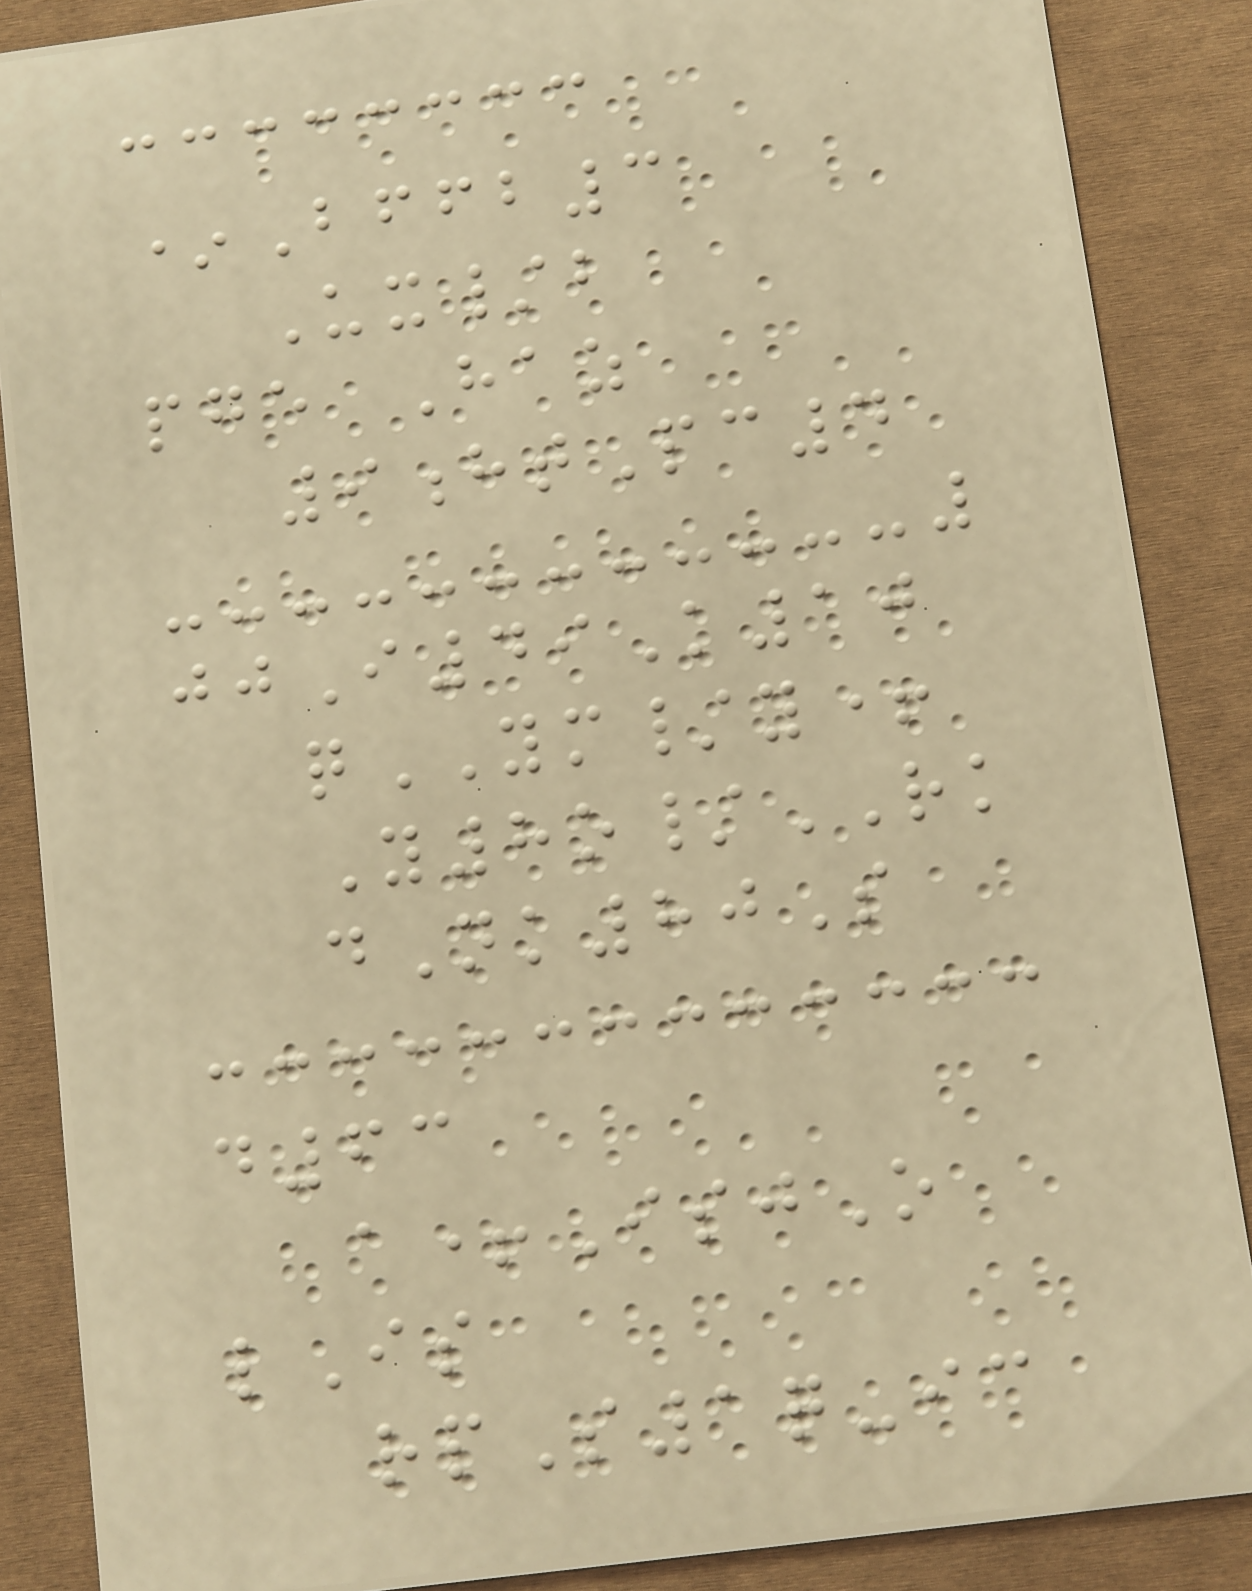*Bffb3
Ux/b
pge Haz
9htPc4
jjI49K10
qYM/y+
Y8o/RK
dNk80S
d63
a+IsjO
lIs
rpS1q-ic
